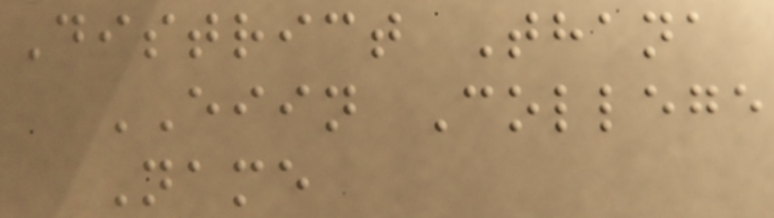District Thana
EIIN College
Name
